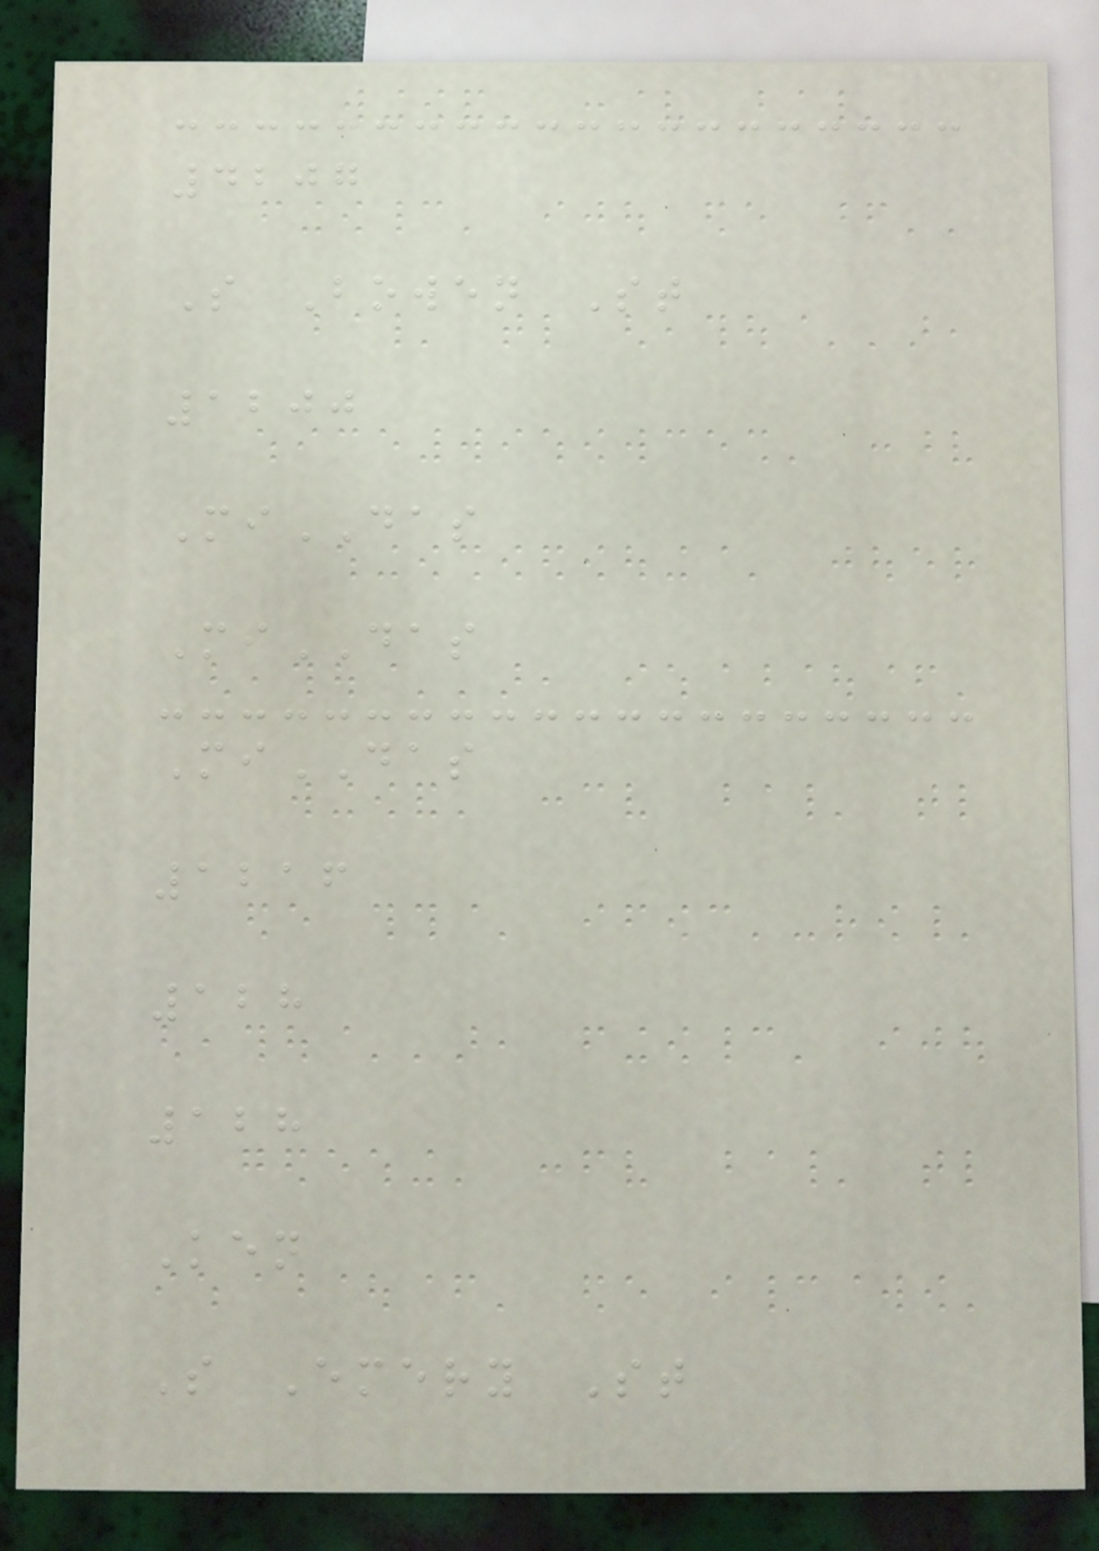4207
S Bowen St
1200
MiDAS
MiDAS
MiDAS
1216
128
128
Ken
S Emery St
